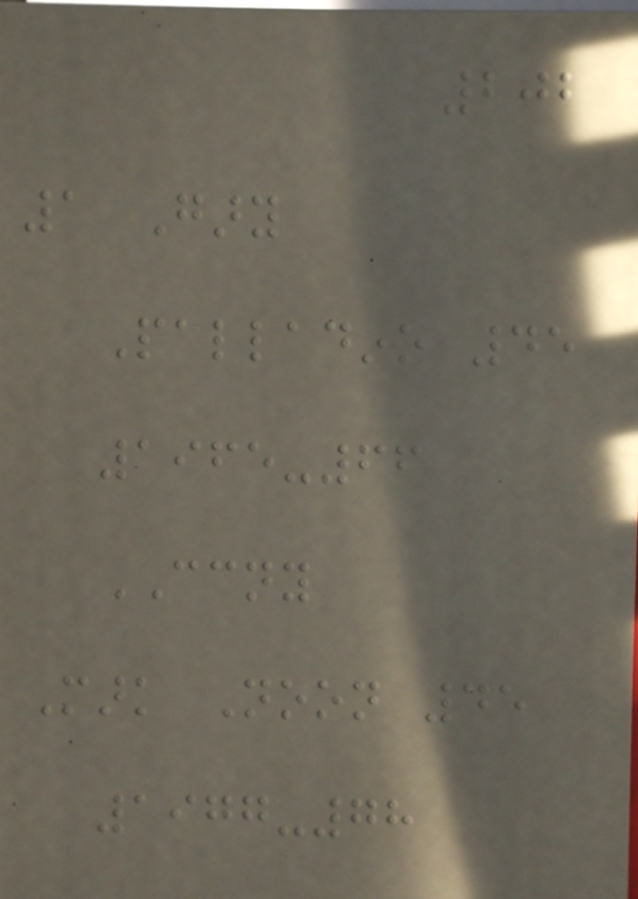202
1 Gary
Palladino 45
1965-66
CCNY
Mark Noon 45
1977-78
